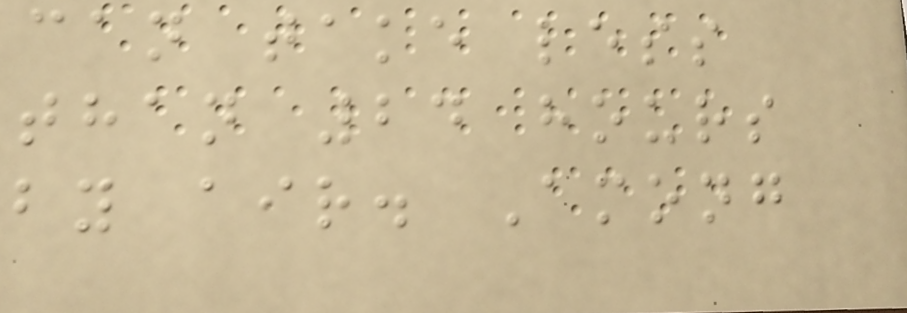can take less
than 24 hours
by air. Among
